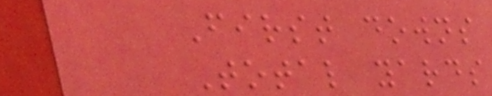First downs
Total yards
